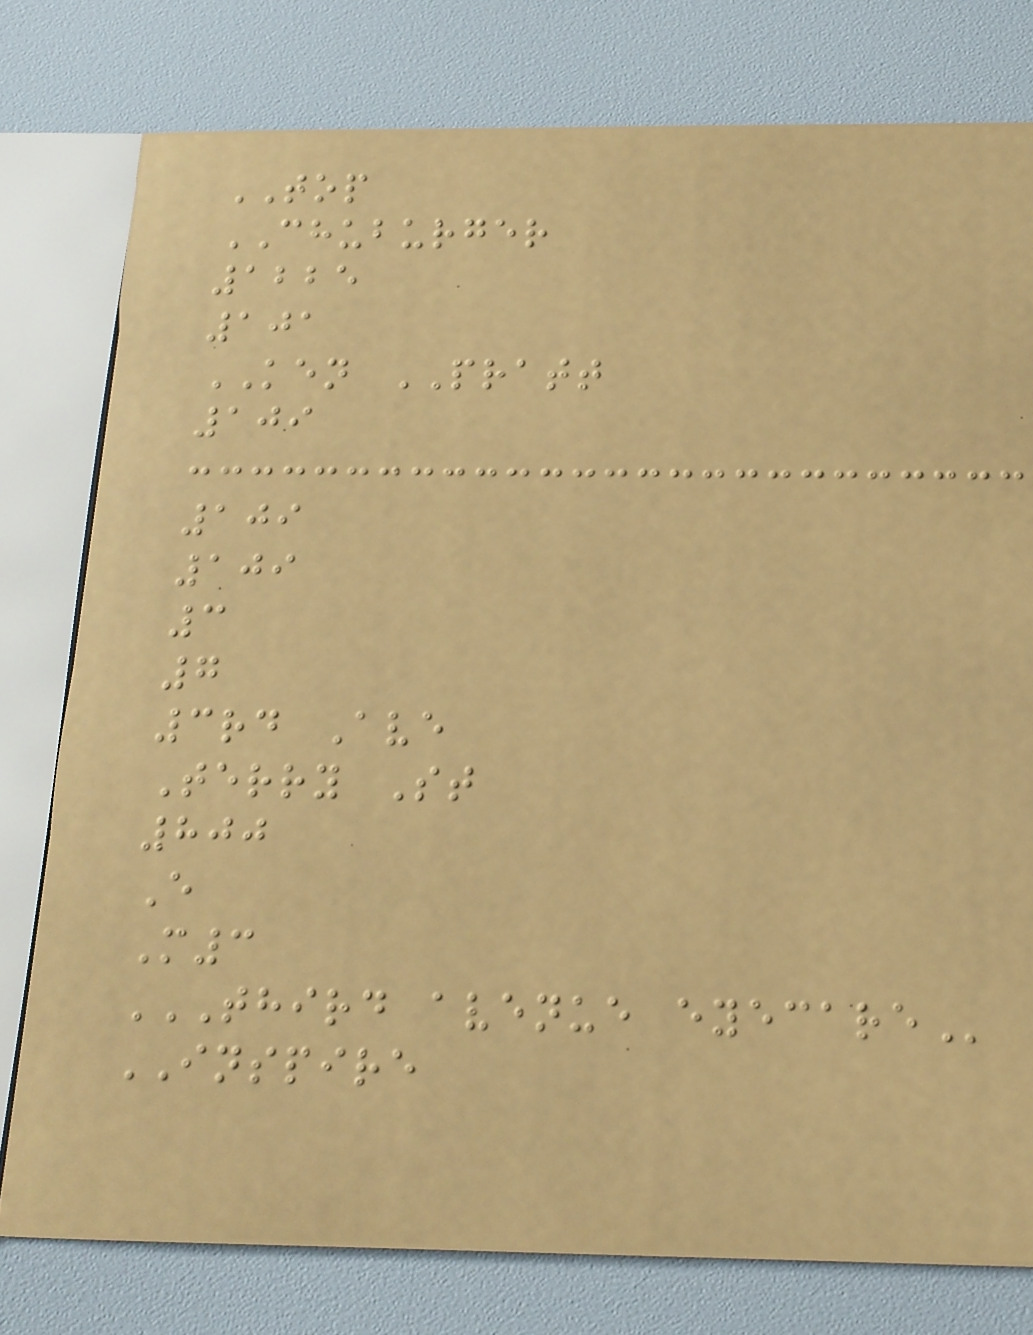TOP
CHUBURGER
1225
101
KEN PRATT
109
109
109
3
7
3rd Ave
Terry St
800
E
M3
THIRD AVENUE EYECARE
INSPIRE
